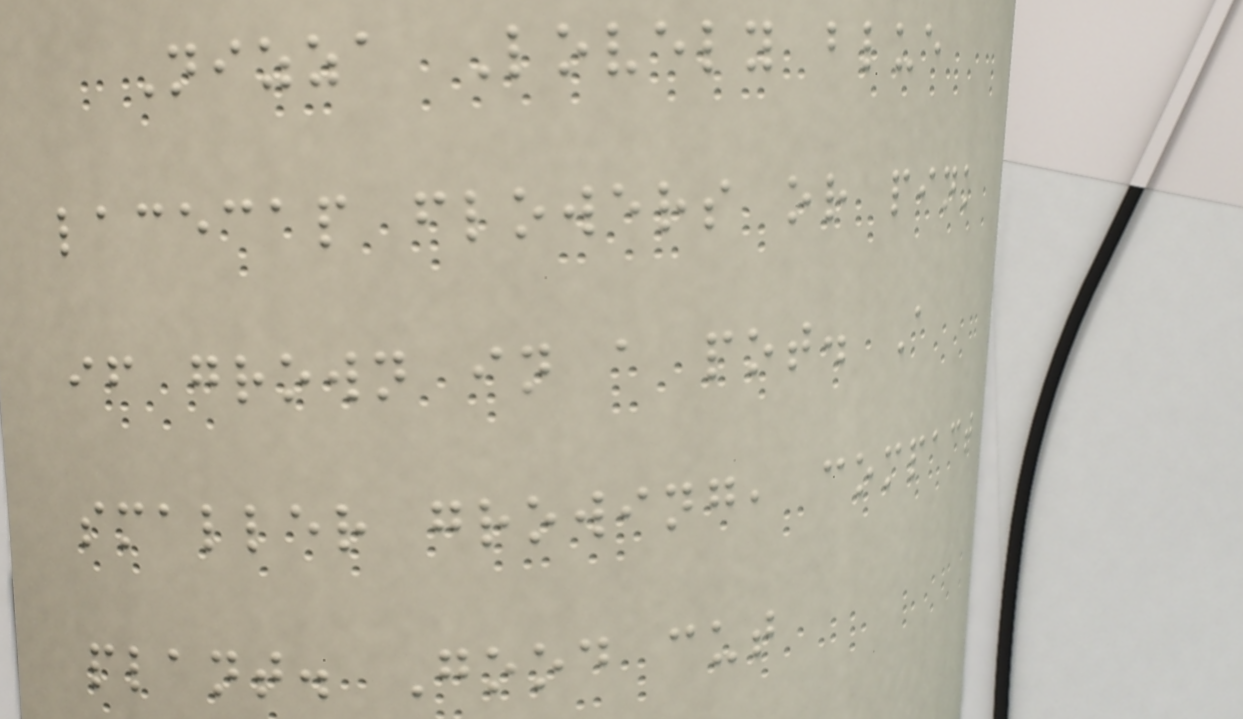Nizza Lovely blue
lacecap flowers or pink
if grown in a pot. A
smaller growing, compact
plant. Good cut
